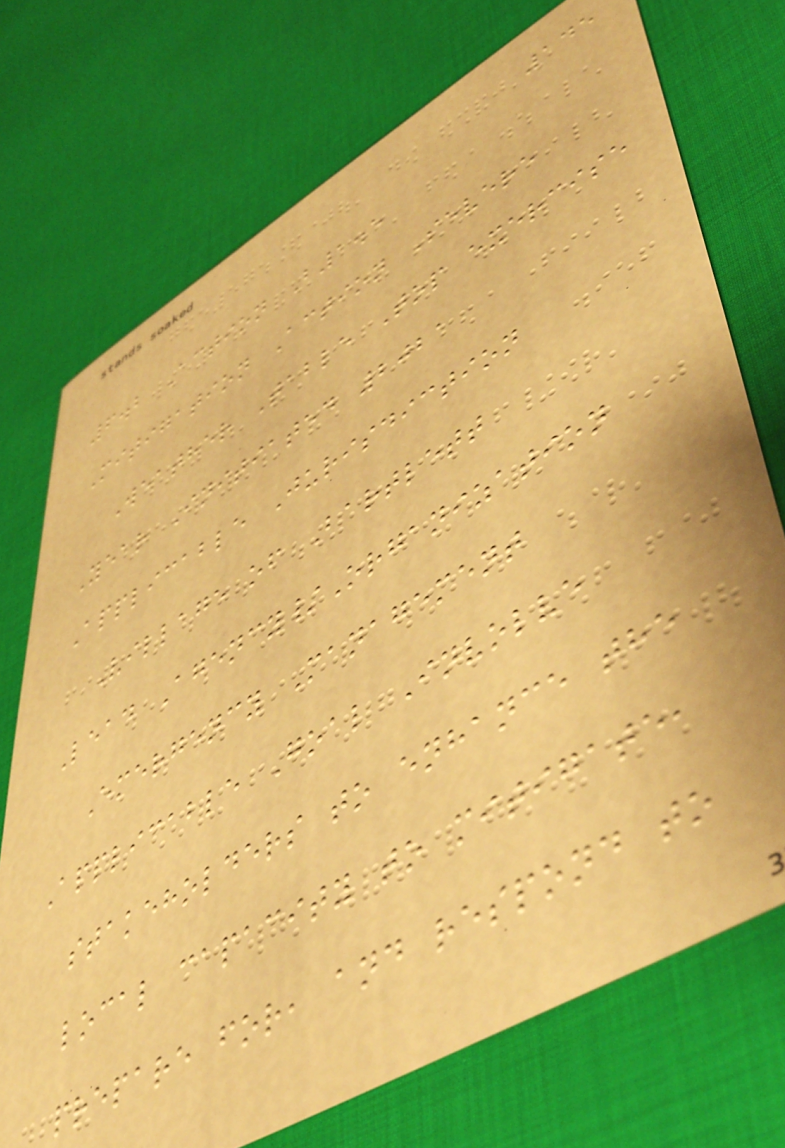145
6.2 Action B1.5
Mitigation Action Severe
Weather Table Top exercise
Year Initiated 2021
Applicable Jurisdiction
Village of Bartlett
Lead Agency/Organization
Emergency Management
Applicable Goal Involve
stakeholders to enhance the
local capacity to mitigate,
prepare for, and respond to
